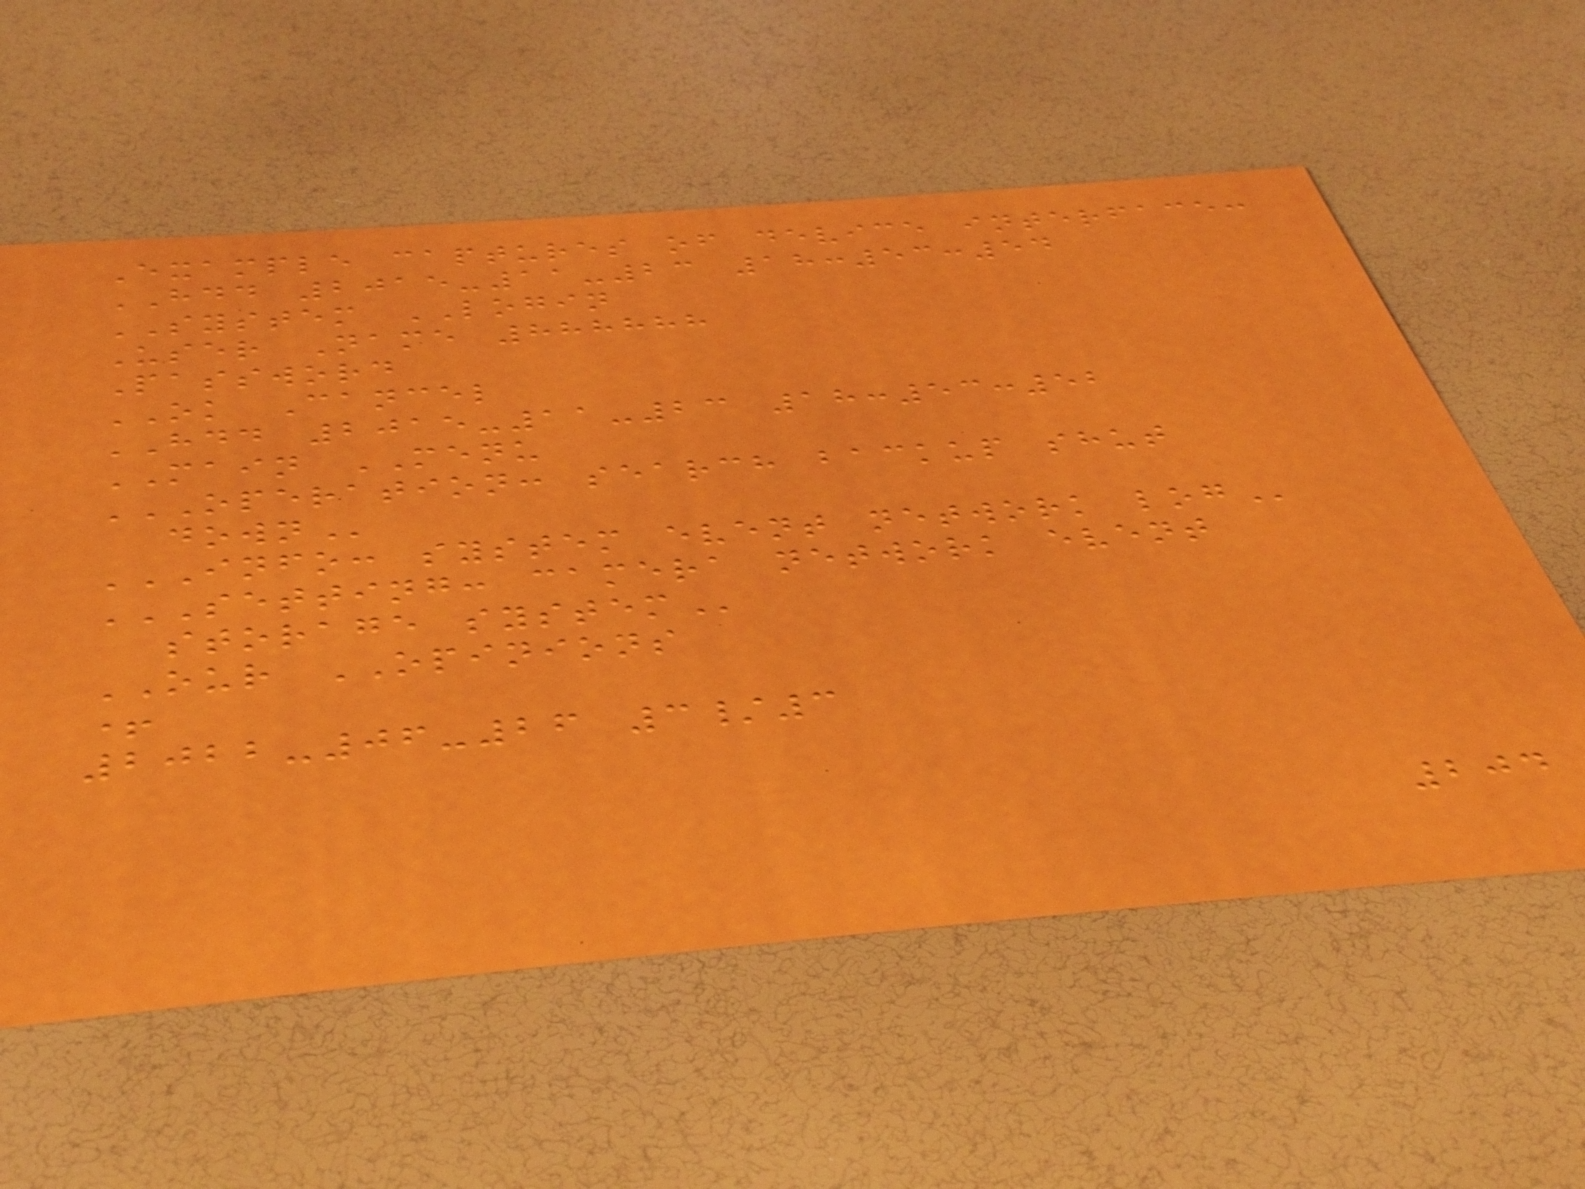Example captures of device interface:
HDD 2015-11-23 18:53:54
SYSTEM LOGIN
User Name 888888
Password
OK Cancel
HDD 2015-11-23 18:53:52
MAIN MENU
OPERATION: SEARCH BACKUP SHUT
DOWN
INFO: SYSTEM EVENT NETWORK LOG
SETTING: CAMERA NETWORK EVENT
STORAGE SYSTEM
OUR OPINIONS
+
2022-06-26 3/3
204
